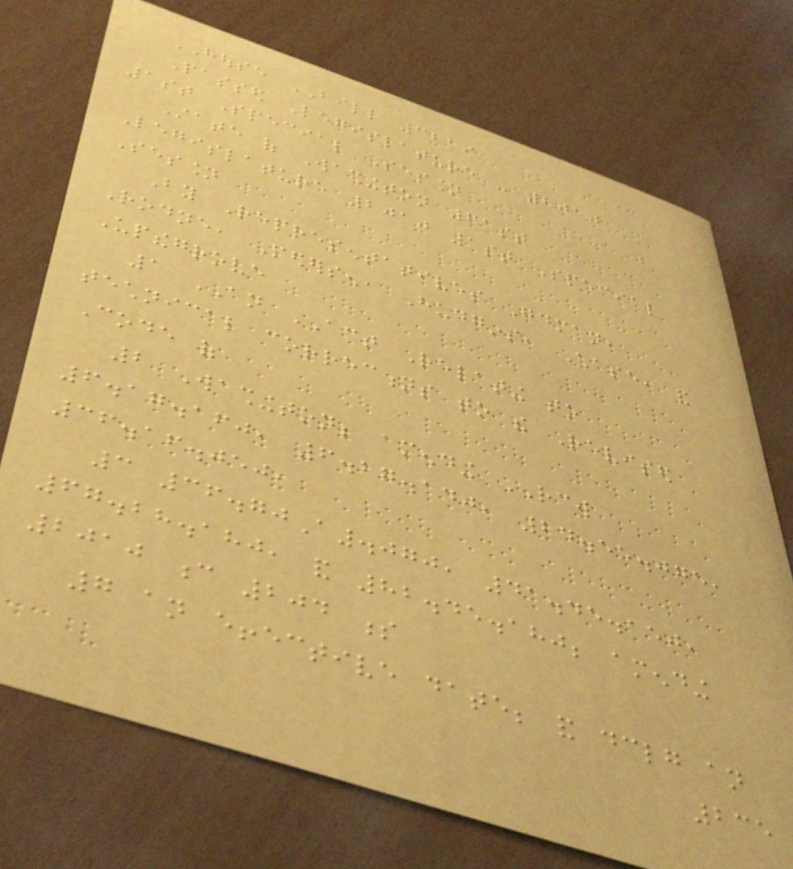HOUSE BILL 3219
Passed Legislature - 2010
1st Special Session
State of Washington 61st
Legislature 2010 1st Special
Session
By Representatives Goodman,
Rodne, Pedersen, Hudgins, Chase, and
Upthegrove
1 AN ACT Relating to
technical corrections to the Revised
Code of
2 Washington; amending RCW
6.17.160, 6.27.140, 24.55.075,
36.16.050,
3 36.70A.070, 41.45.150,
67.28.180, and 82.45.180; amending
2010 c 204 s
7 an effective date; and declaring an
235
